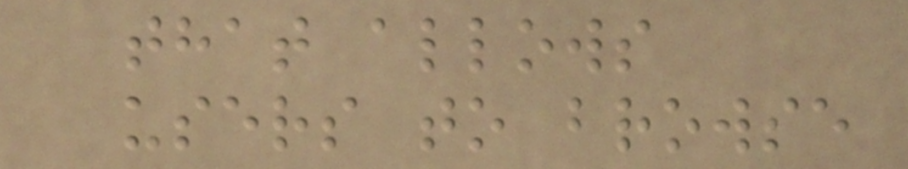that allows
users to browse
